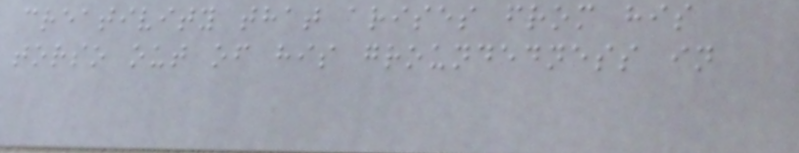creativity that arises from his
torso out of his groundedness in
